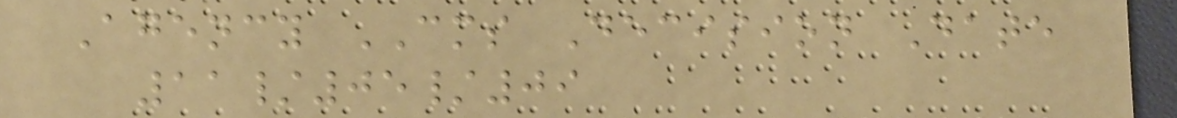Agency CMS Decision Date
11/05/09
